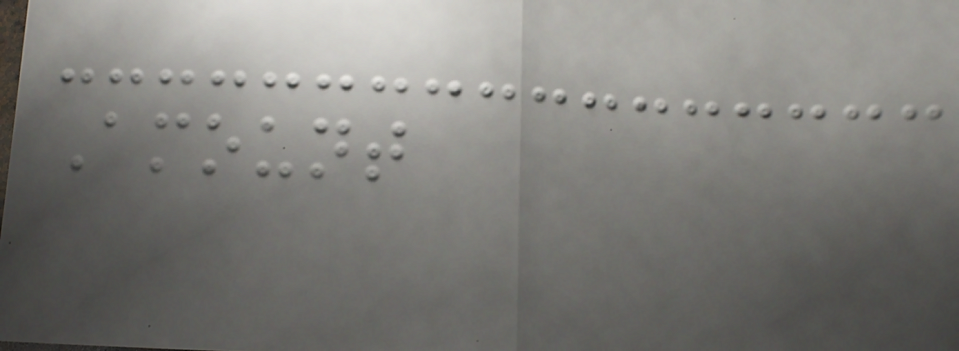Amount
